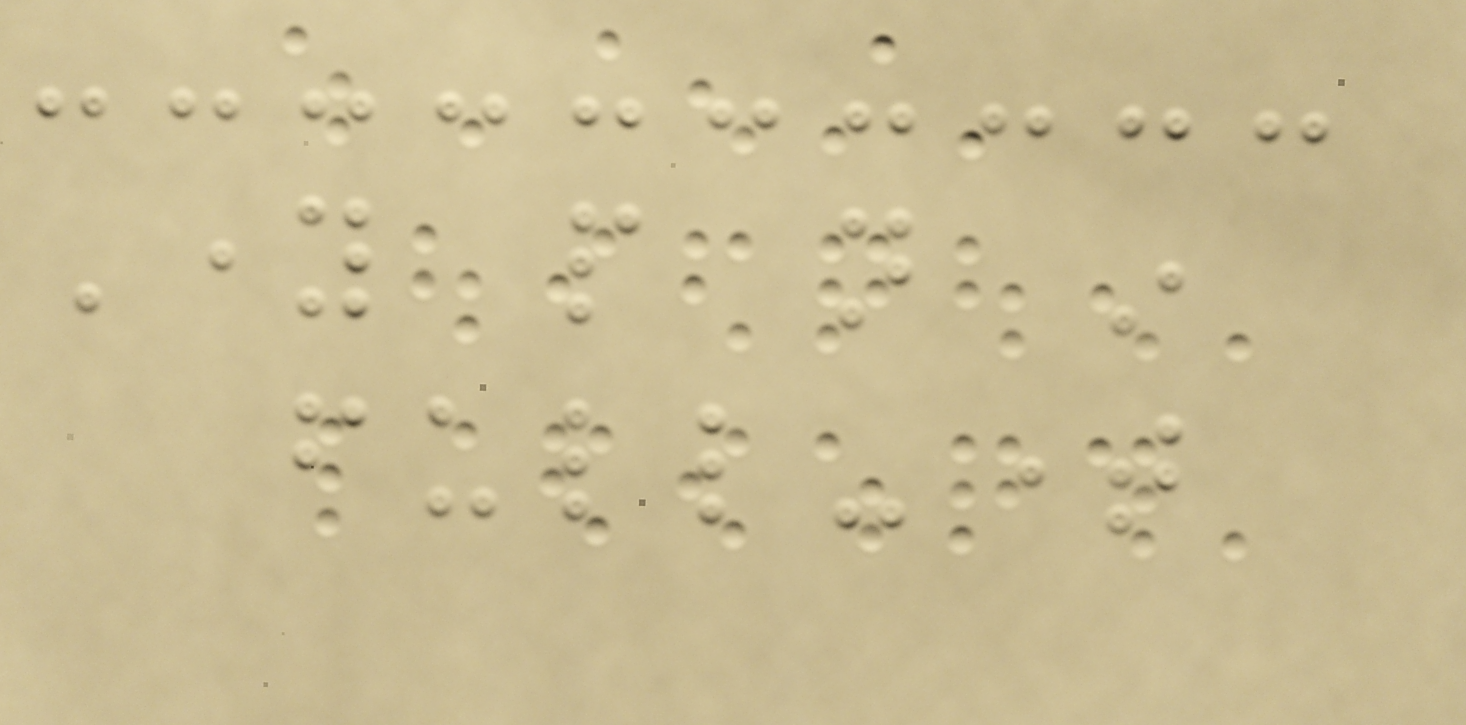Young people not in
full-time
